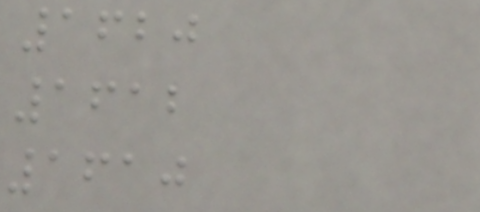1620
1612
1610
